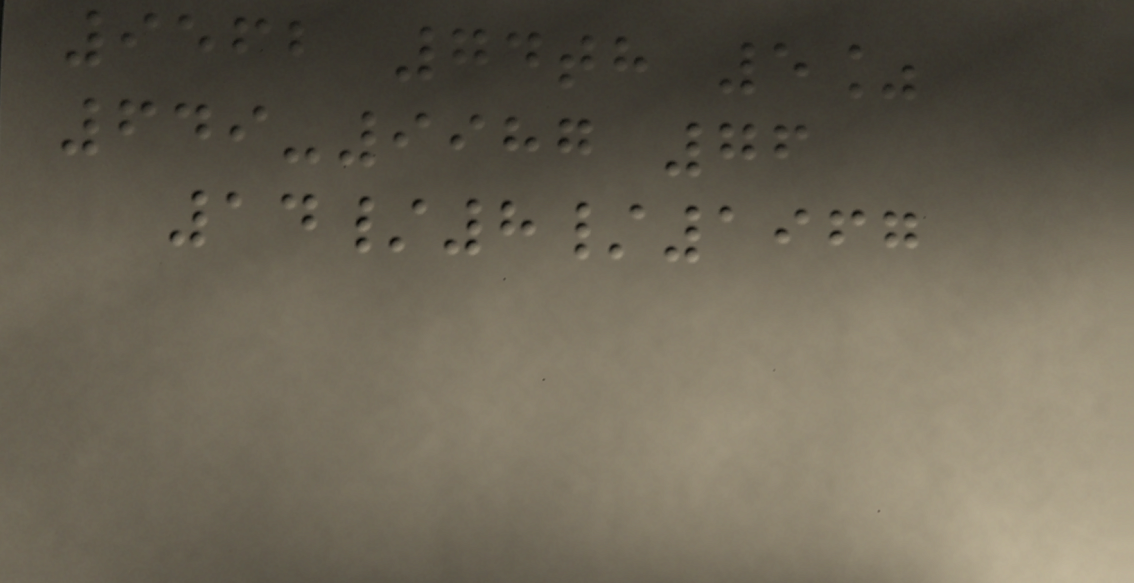9562 74th 5%
649-9987 76
14/8/1967
